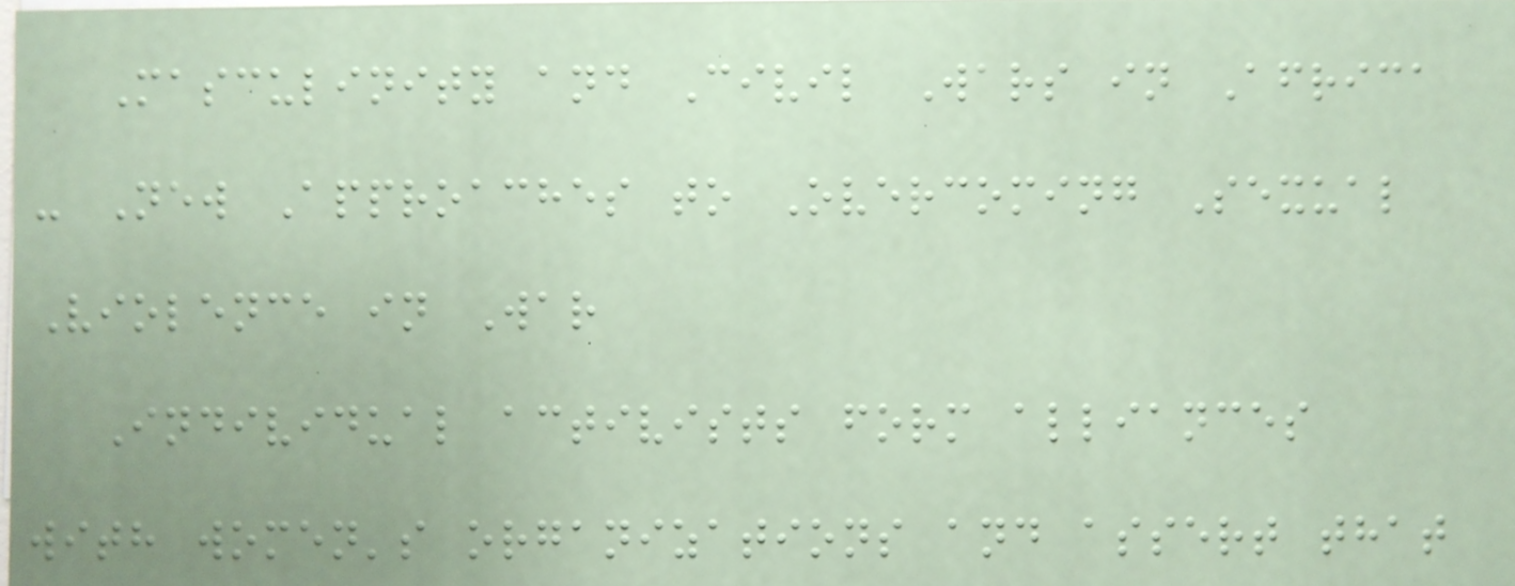Masculinity and Civil Wars in Africa
- New Approaches to Overcoming Sexual
Violence in War
Individual activists form alliances
with women's organizations and assert that
